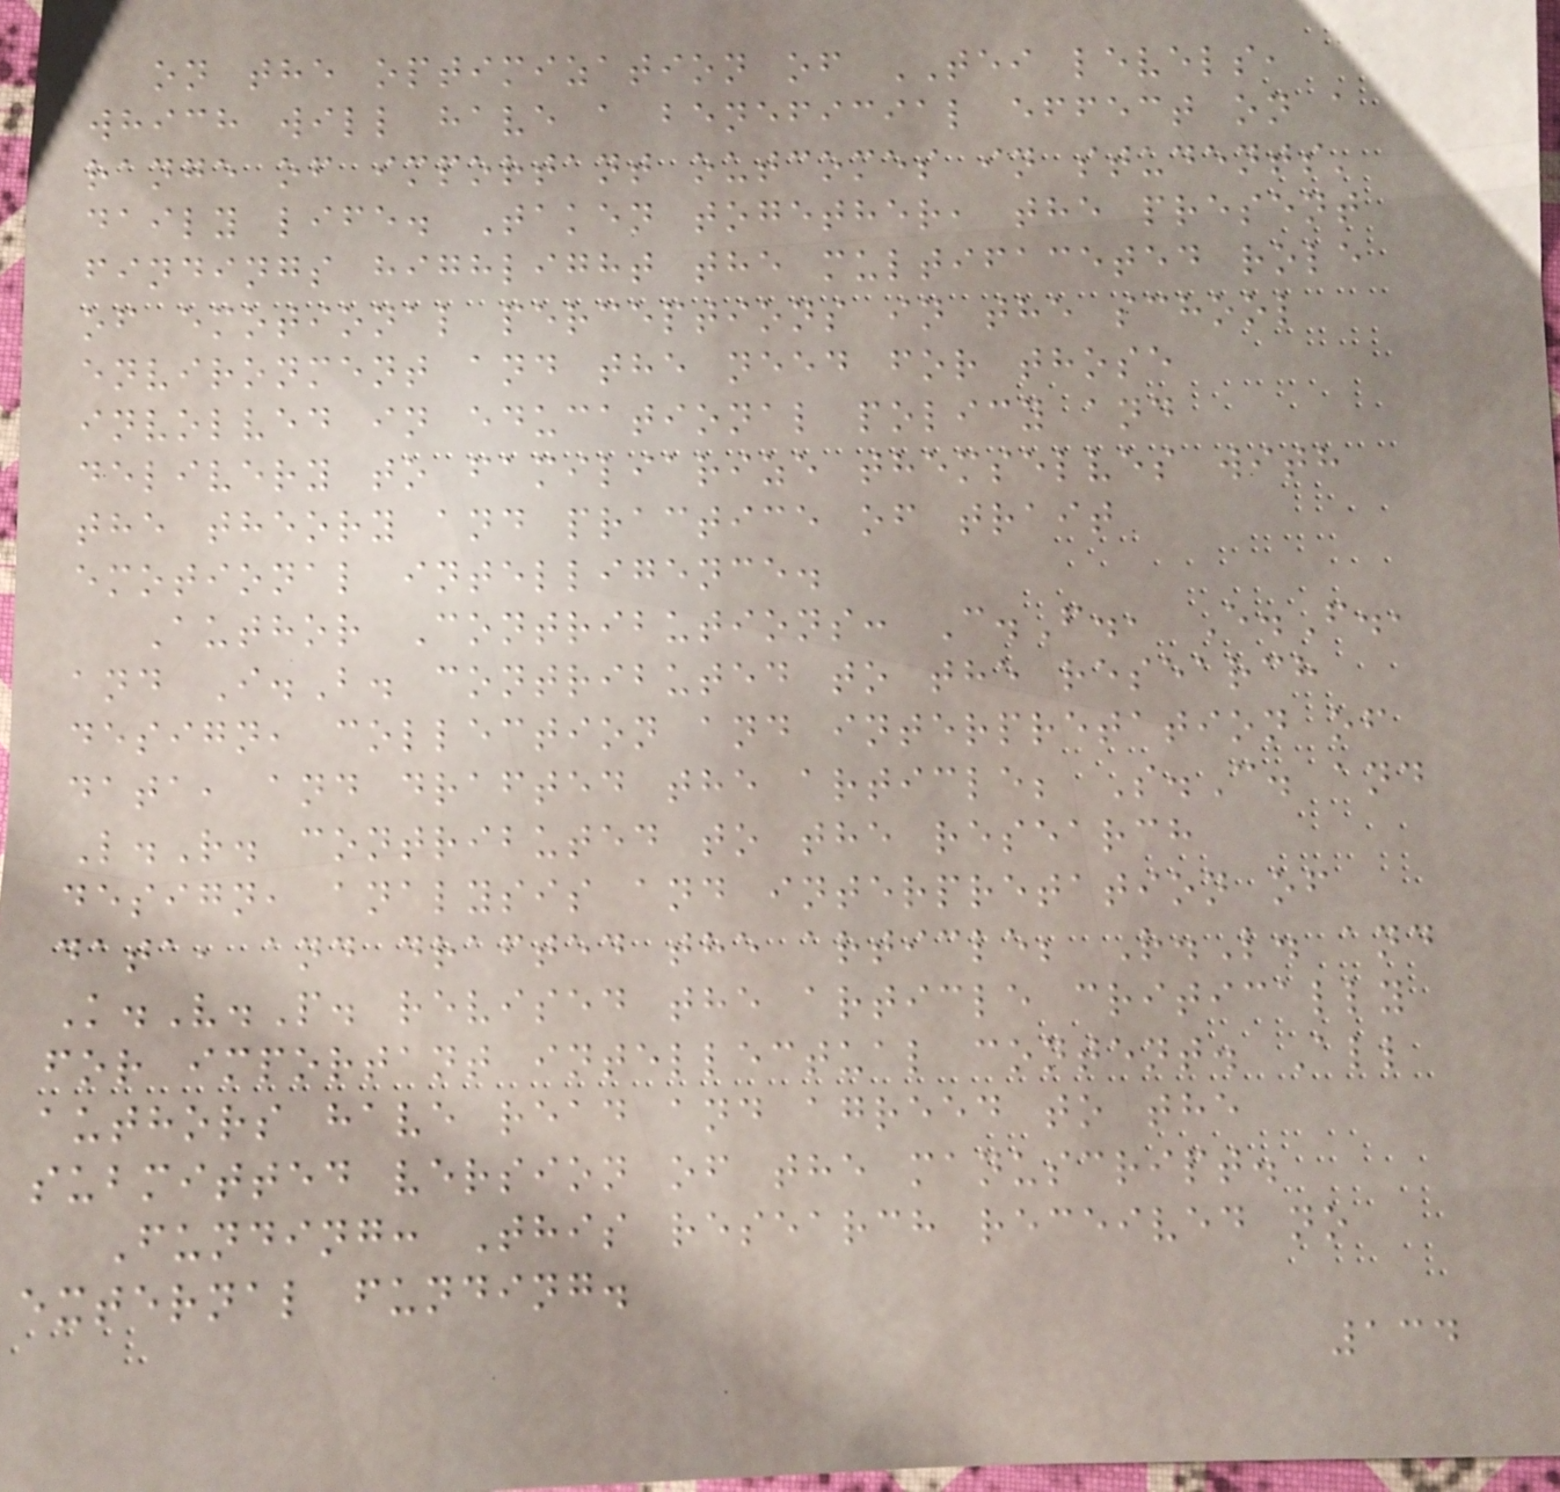on the optimization of TEI levels,
which will have a beneficial effect on a
range of important outcomes in students'
daily life. Taken together, the present
findings highlight the multifaceted role
of emotional perceptions in the school
environment and the need for those
involved in educational policy and
delivery to familiarize themselves with
the theory and practice of trait
emotional intelligence.
Author Contributions: C.F., E.F.,
and I.B. contributed to the research
design, collection and interpretation of
data, and drafted the article; S.C. and
L.R. contributed to the research
design, analysis and interpretation of
data, and drafted the article; R.L. and
K.V.P. revised the article critically
for important intellectual content. All
authors have read and agreed to the
submitted version of the manuscript.
Funding: This research received no
external funding.
134
